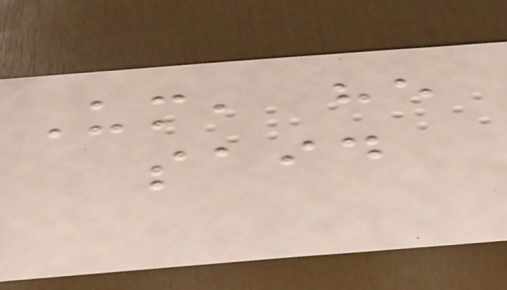Um, he
said
